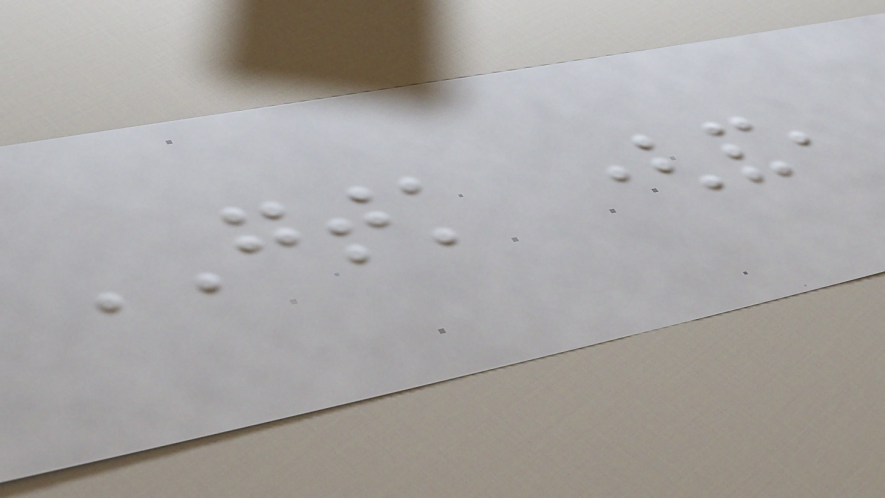GTK (and,
